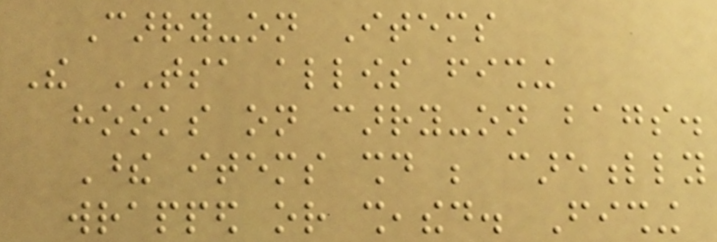Carry-on Items
The TSA allows fishing
hooks on carry-on bags.
These items should be carefully
wrapped or sheathed. Fishing
